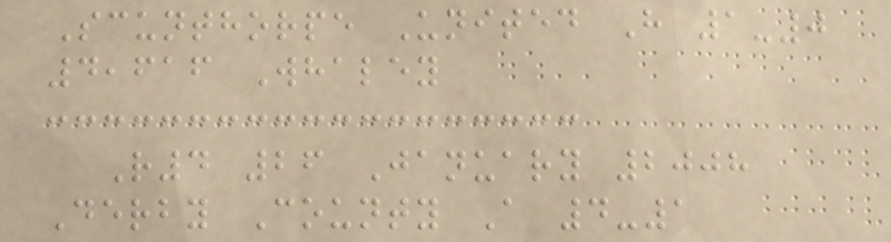Scunthorpe United H 1-0
4,616 Whaley
R4 26 January 2008
Derby County A 4-1
